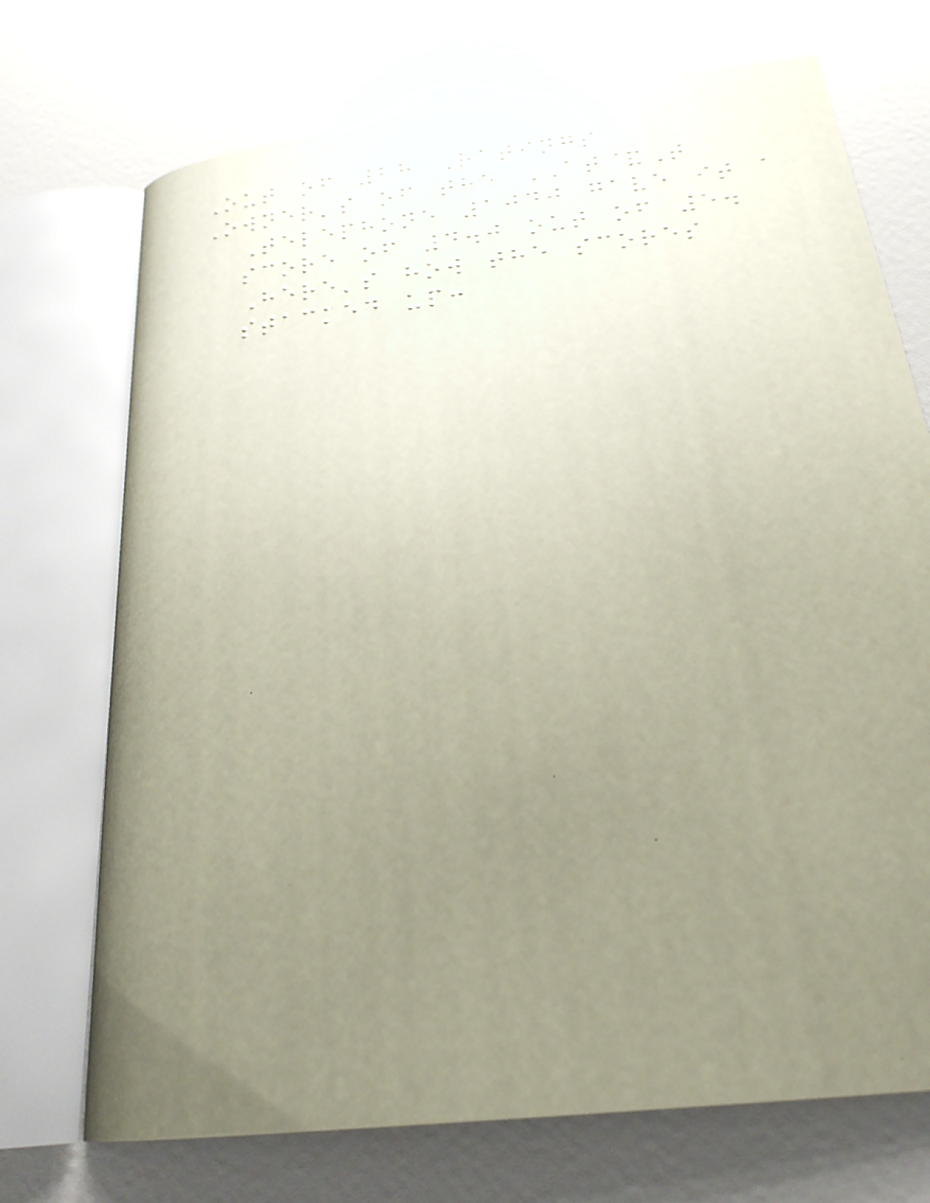Out of 28 Ratings
Owner's of the AT&T
Telephone 1040 gave it a
score of 4.0 out of 5.
Here's how the scores
stacked up:
